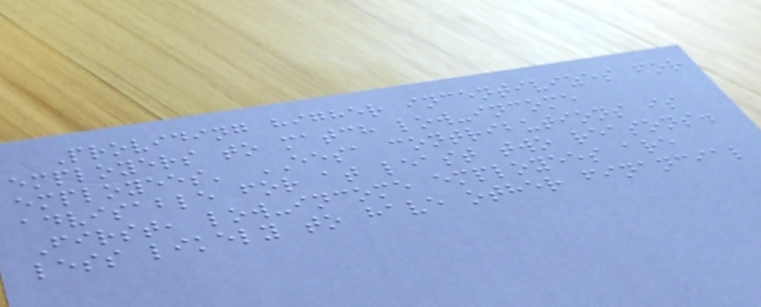Providing higher incentivizes for
employers to match low-income
employees' EESA contributions is
advisable for at least two reasons.
First, low-income employees are
less likely to have other financial
